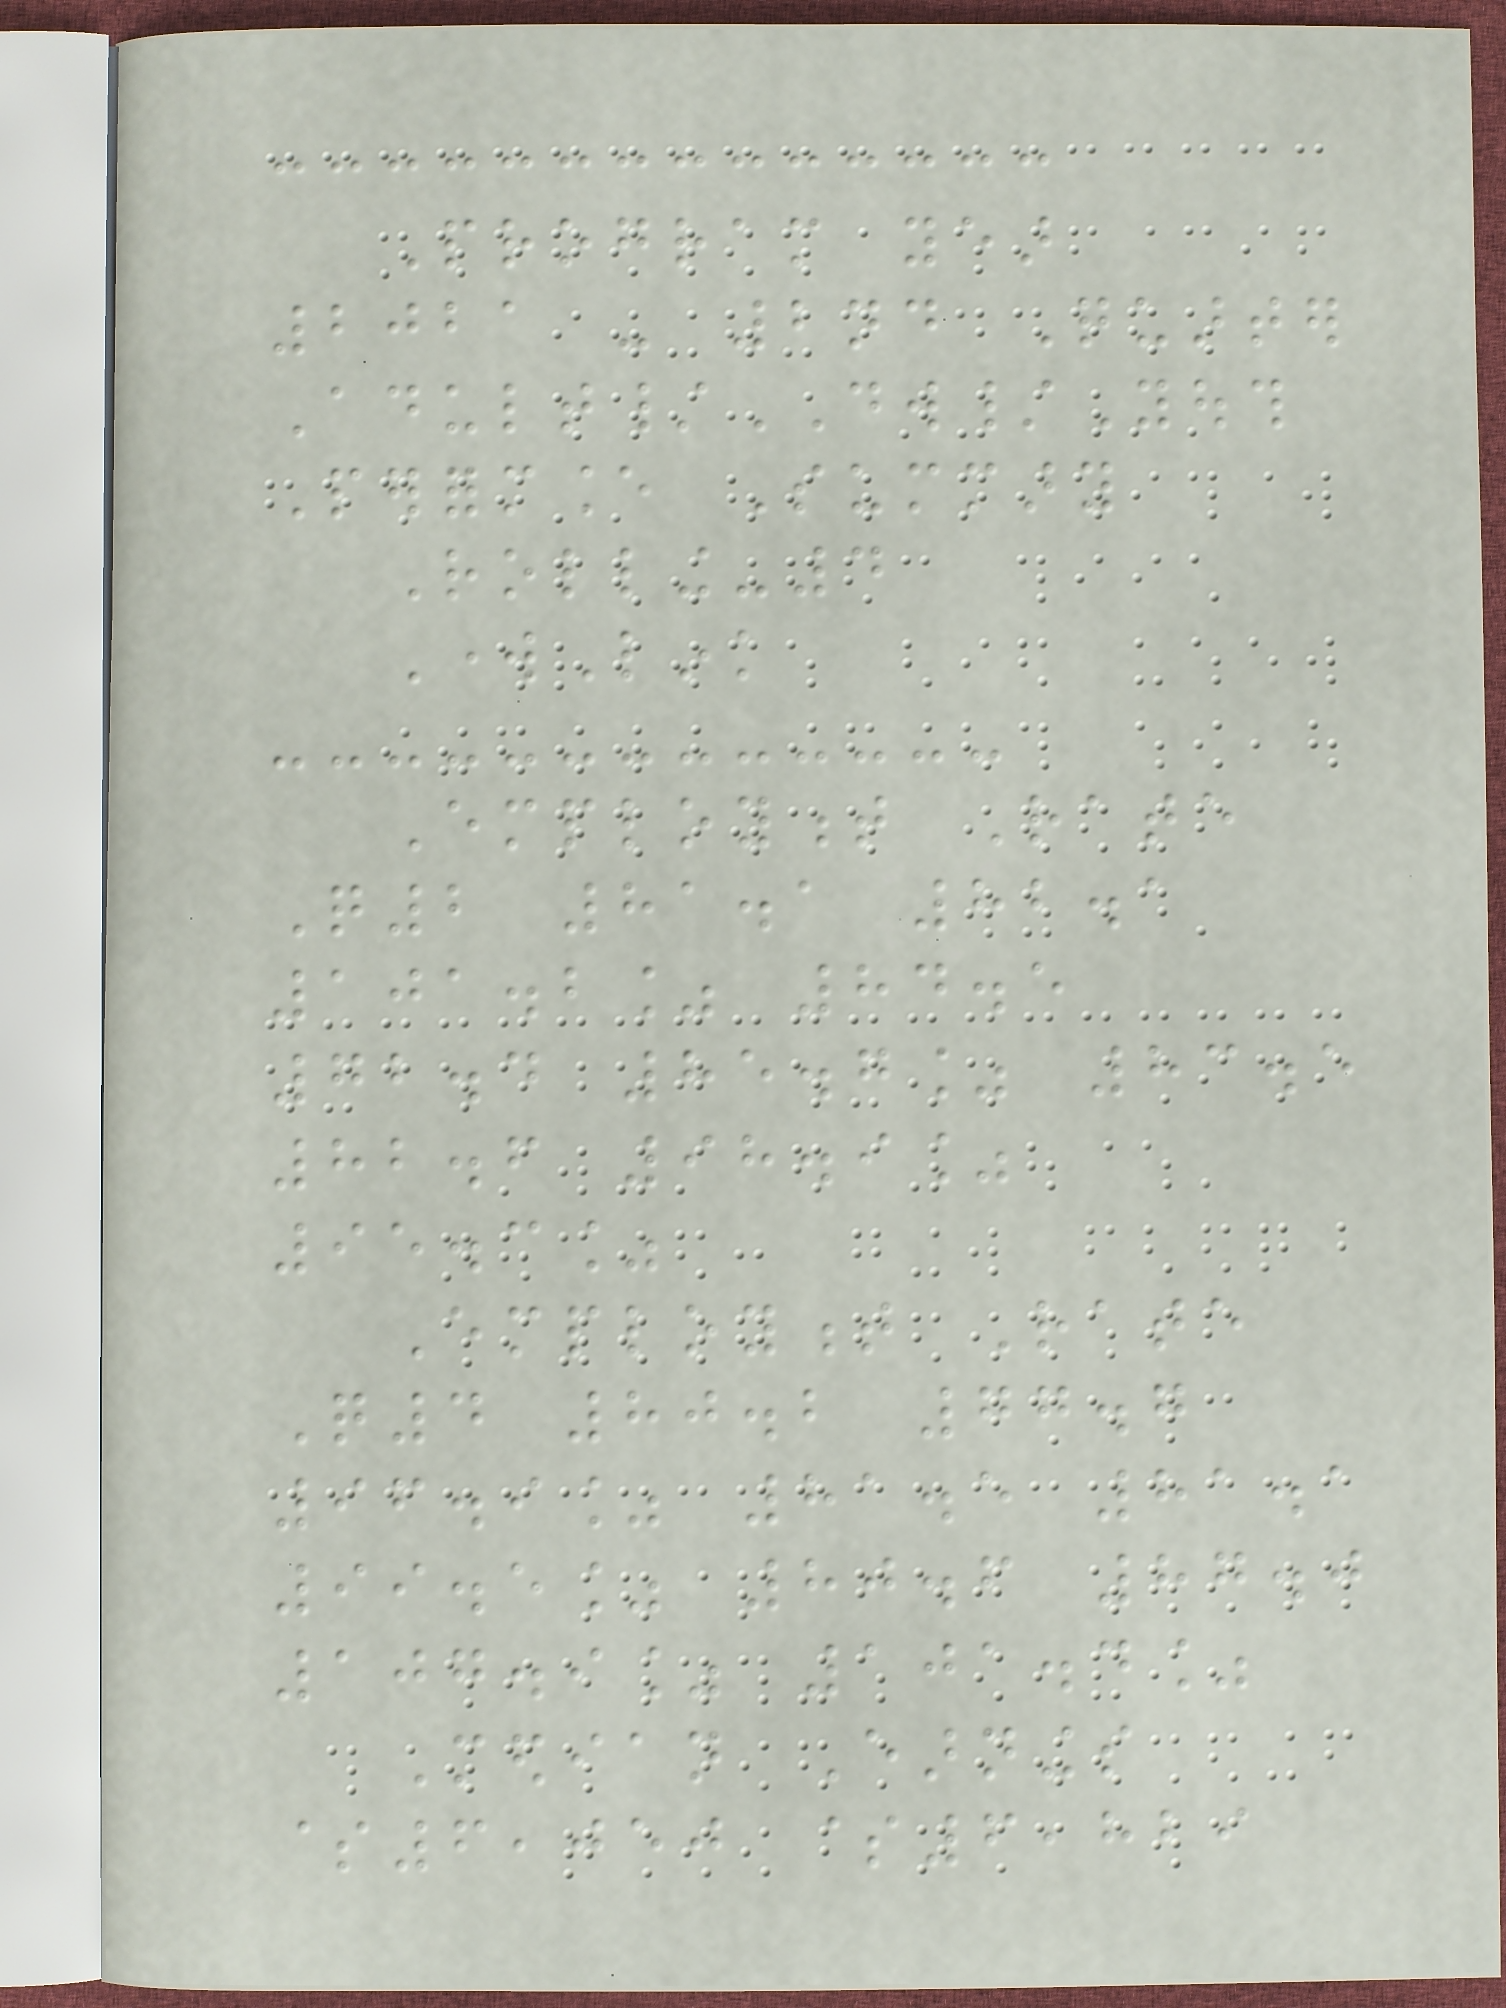Program year
2021 - 2nd Quarter
Adult/DW/Youth
Performance Summary
Rolling-4
WorkLink
Employment Rate
Q2 81.1 82.1
101.2% 84.5
72.4 85.7% 83.5
82.6 98.9%
95.3%
Employment Rate
Q4 80.2 77.7
96.9% 81.5 81.1
99.5% 80.6 87.0
107.9% 101.4%
Median Earnings
$6,050 $6,829
